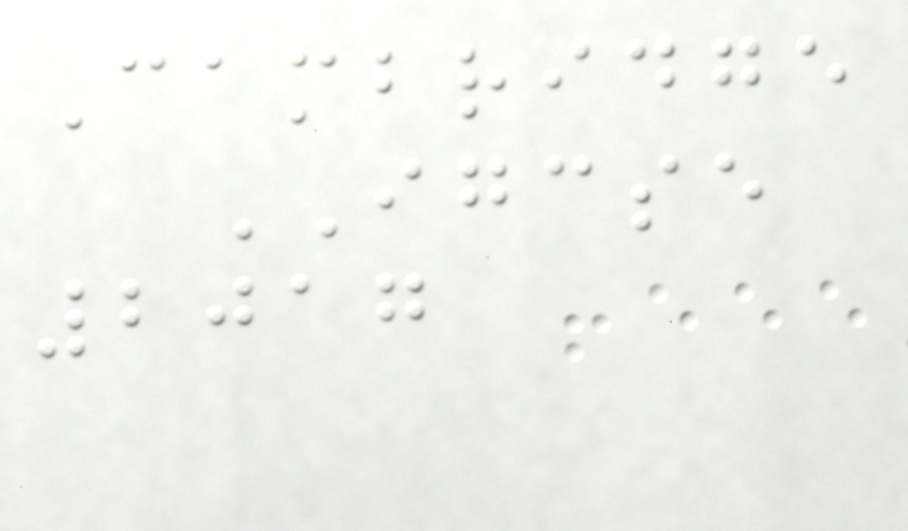Cambridge
IGCSE
2017
